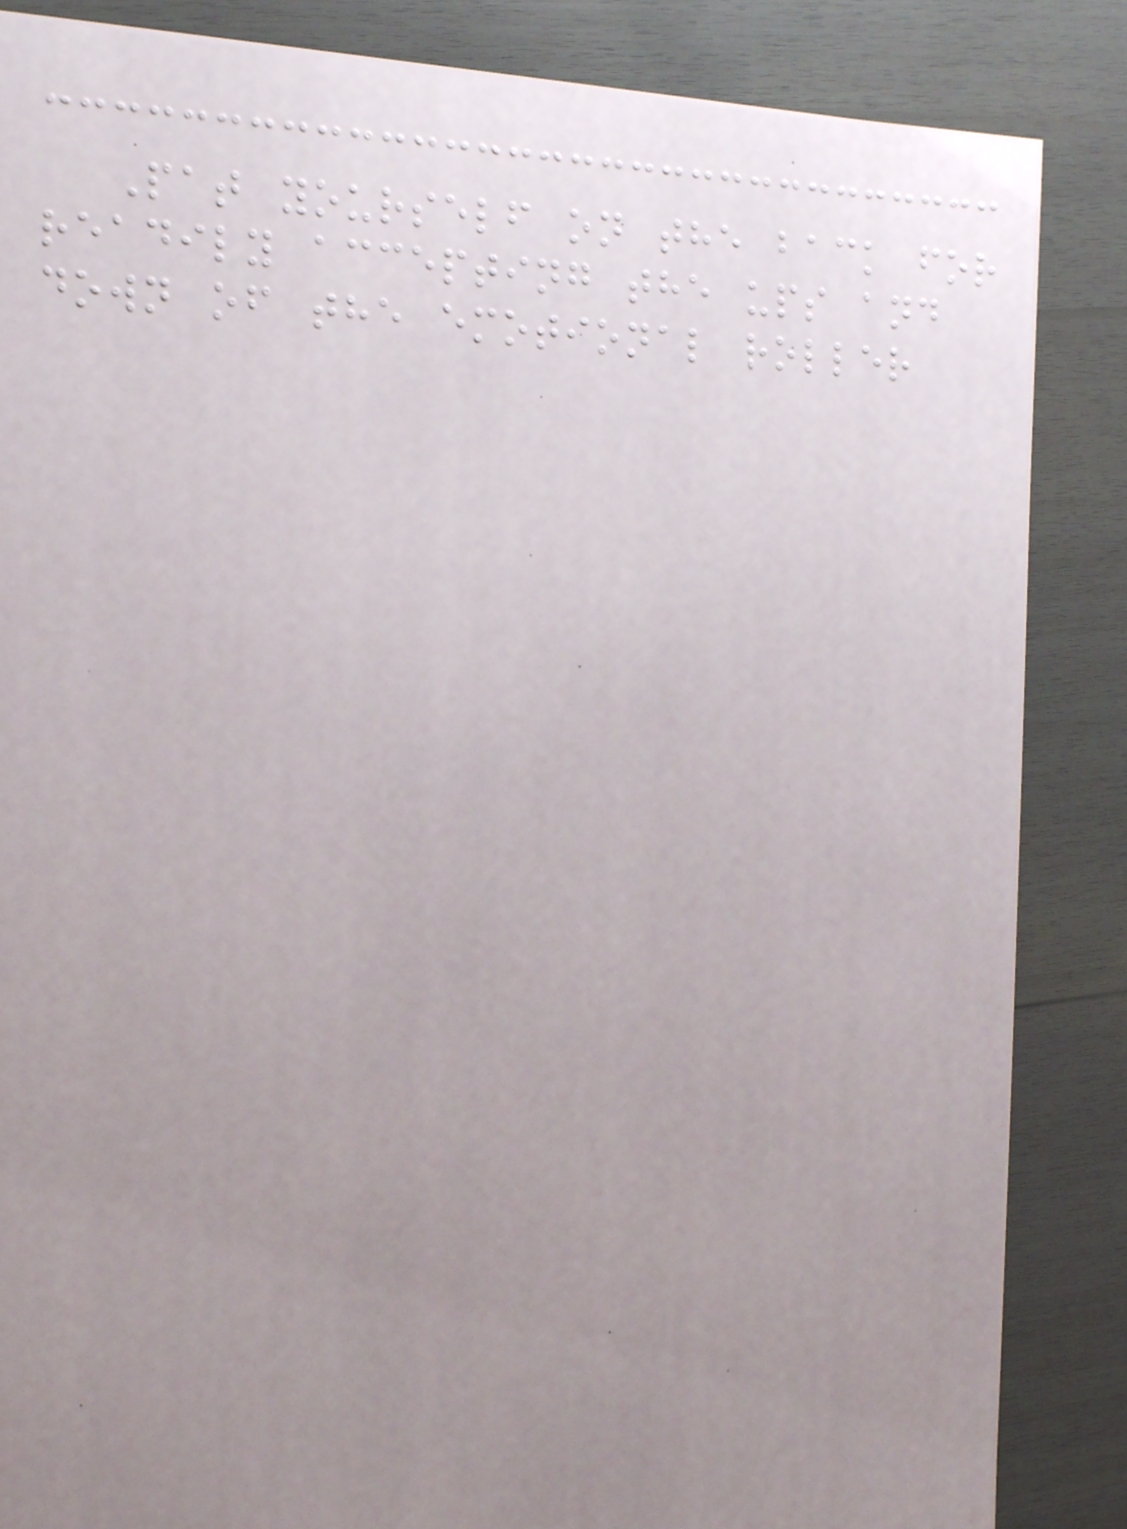Pat yourself on the back for
readily accepting the ups and
down of the emotional roller
